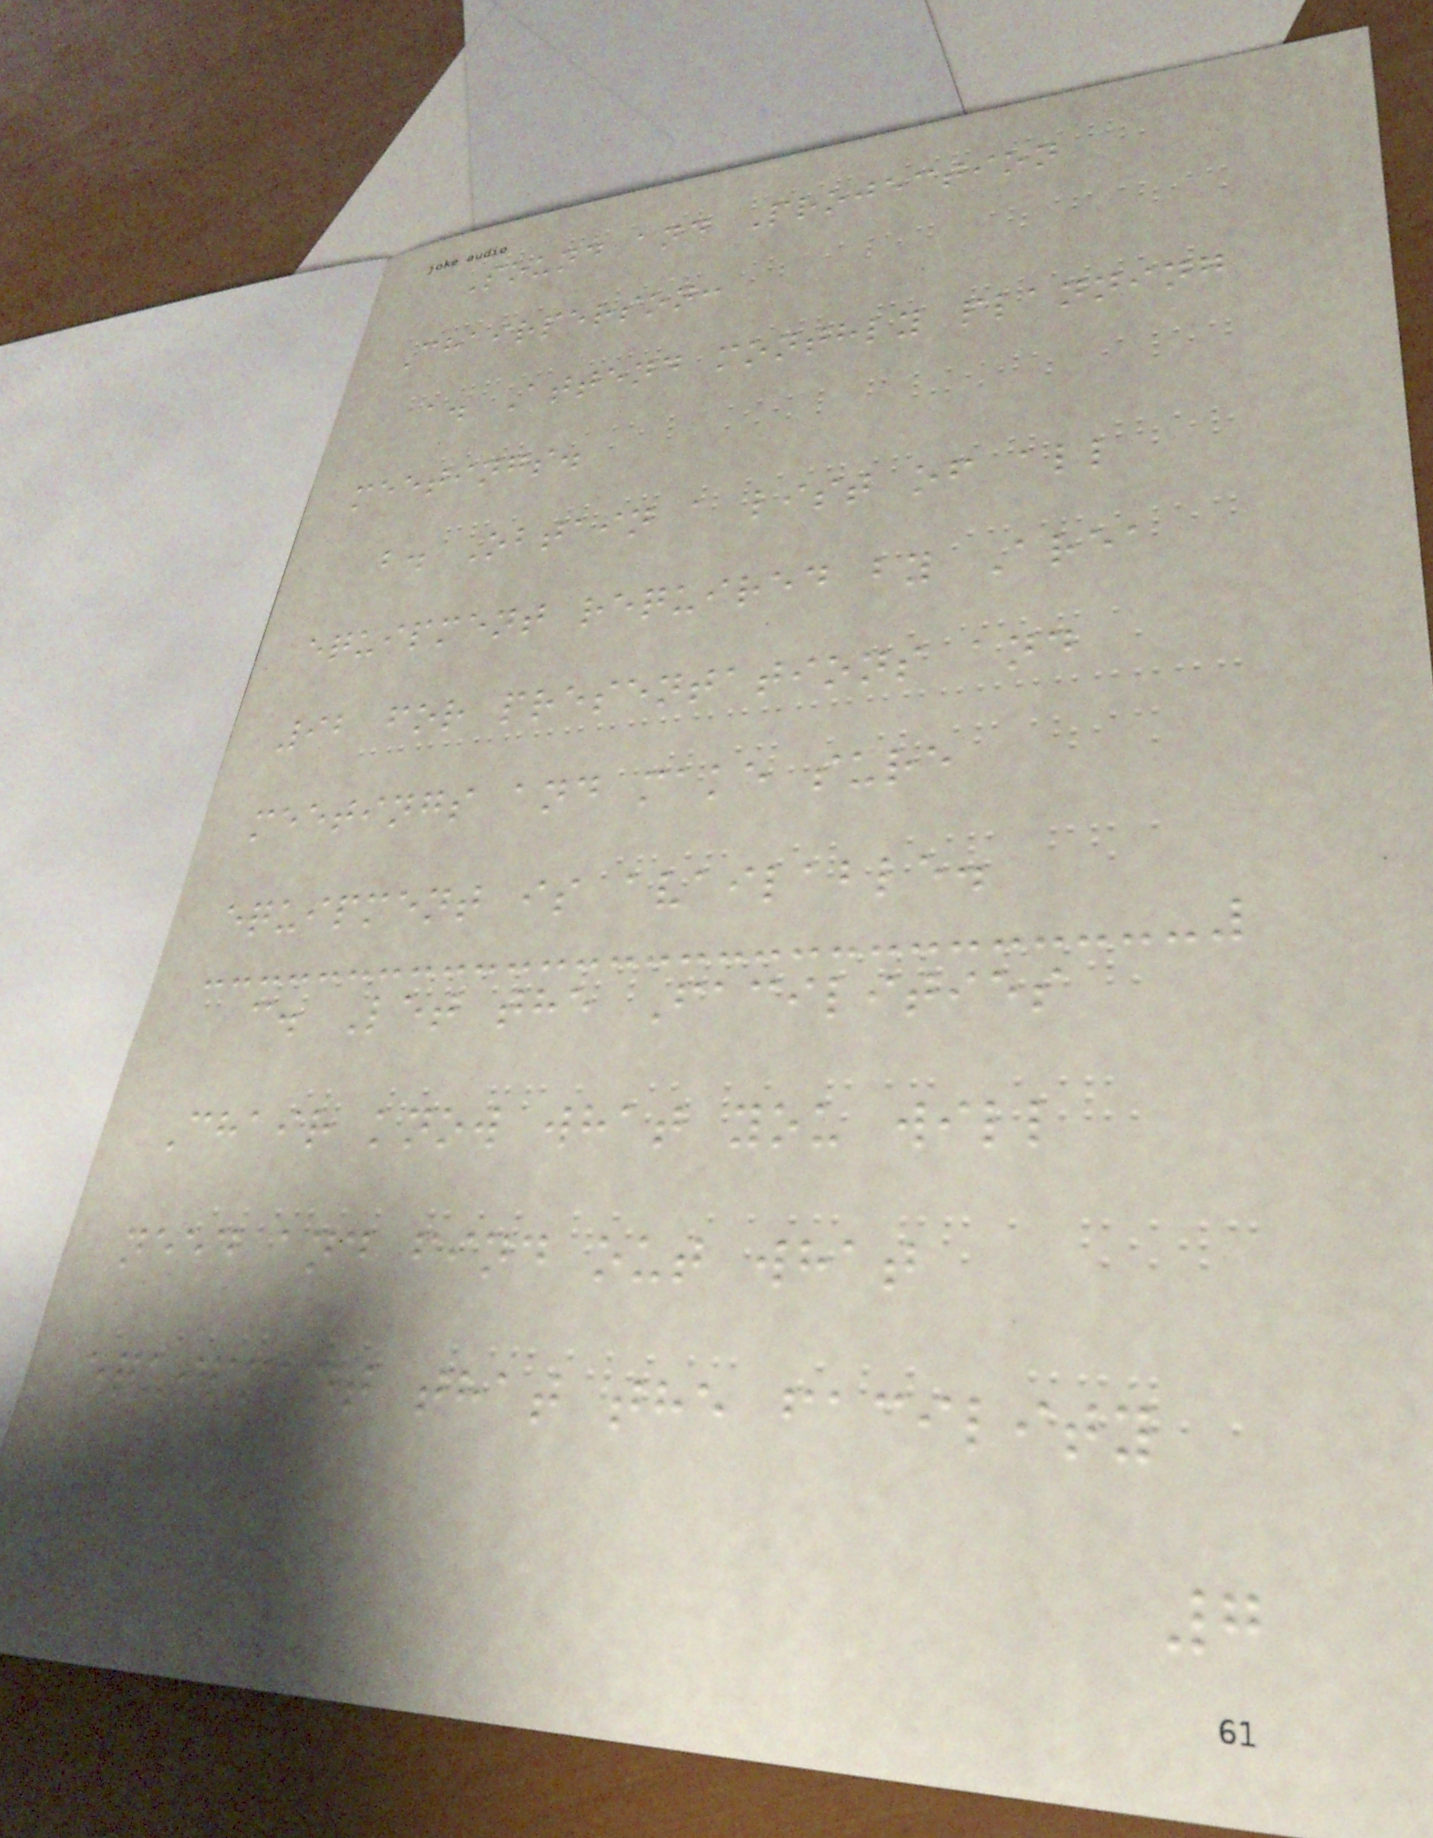Sound and Projection
Chairperson:
a. Attend monthly planning
meetings.
b. Obtain a list of all
equipment required by Area
92 for presentations and
meetings and make sure
equipment is available.
c. Let the Facilities
Chair know what you will
need and find out what
equipment that the facility
7
